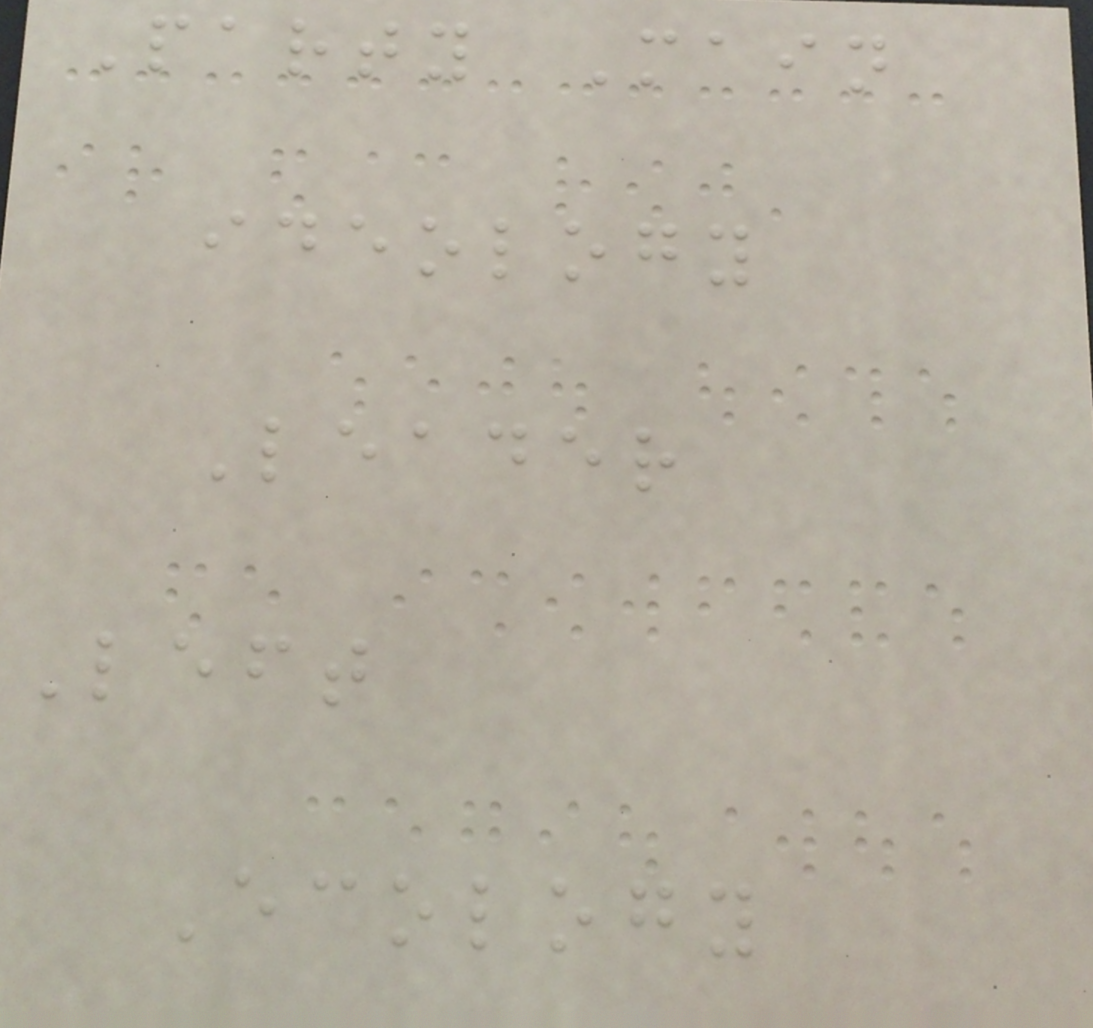Party Main
ideology
Leader
Left
Ecology
